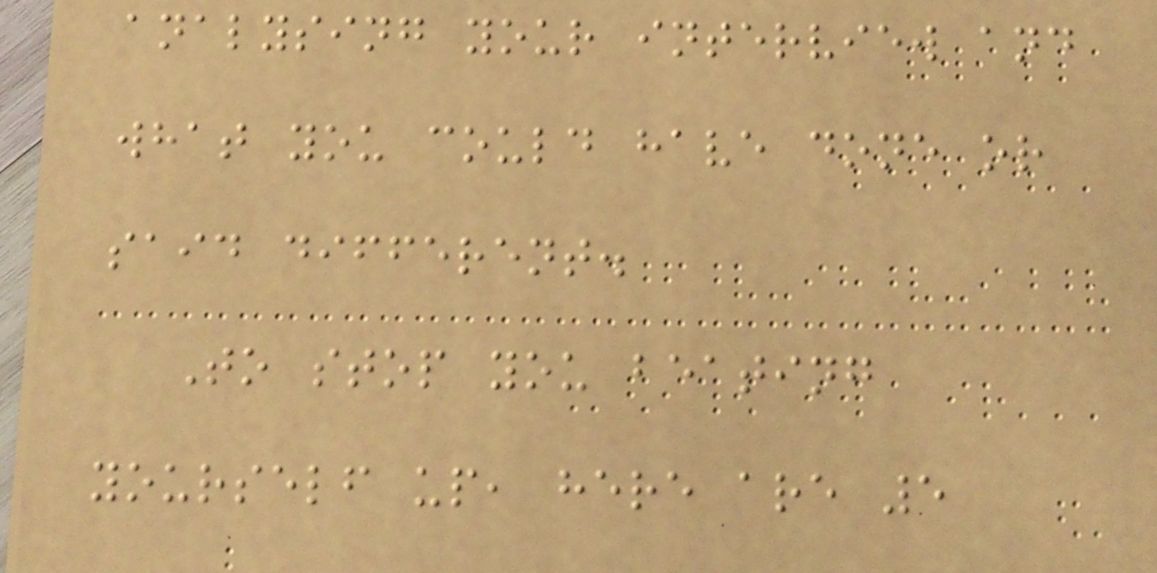analysing your interview and
what you could have done or
said different.
To stop you beating
yourself up, here are 5
